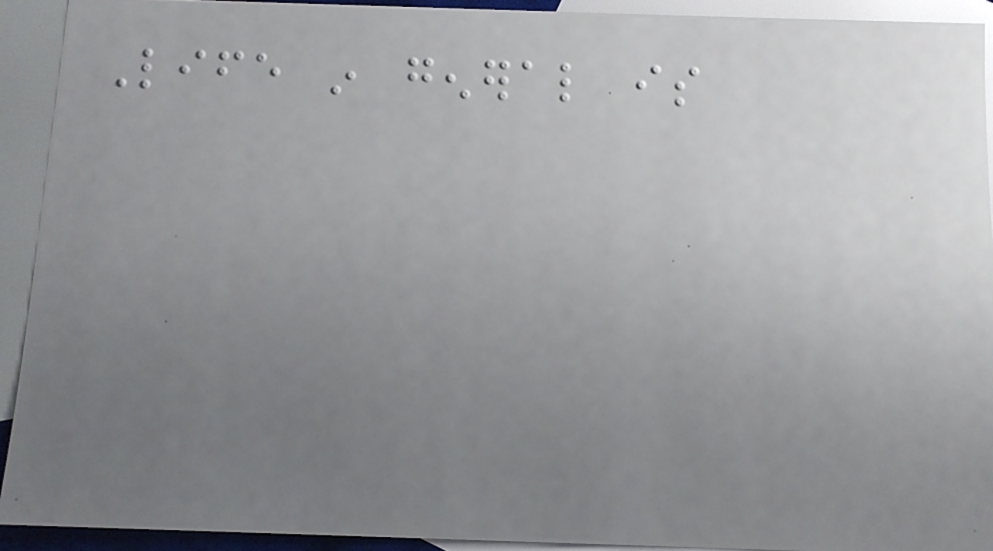Life in general is
